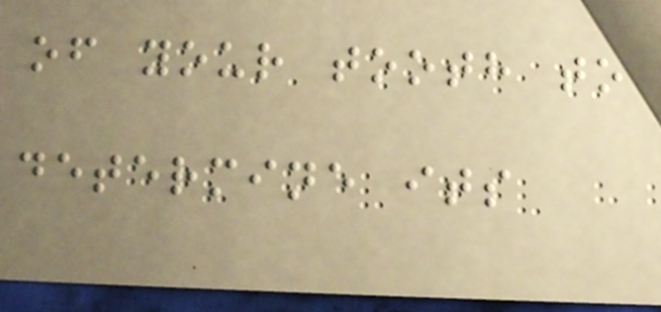of your tooth to
determine its
